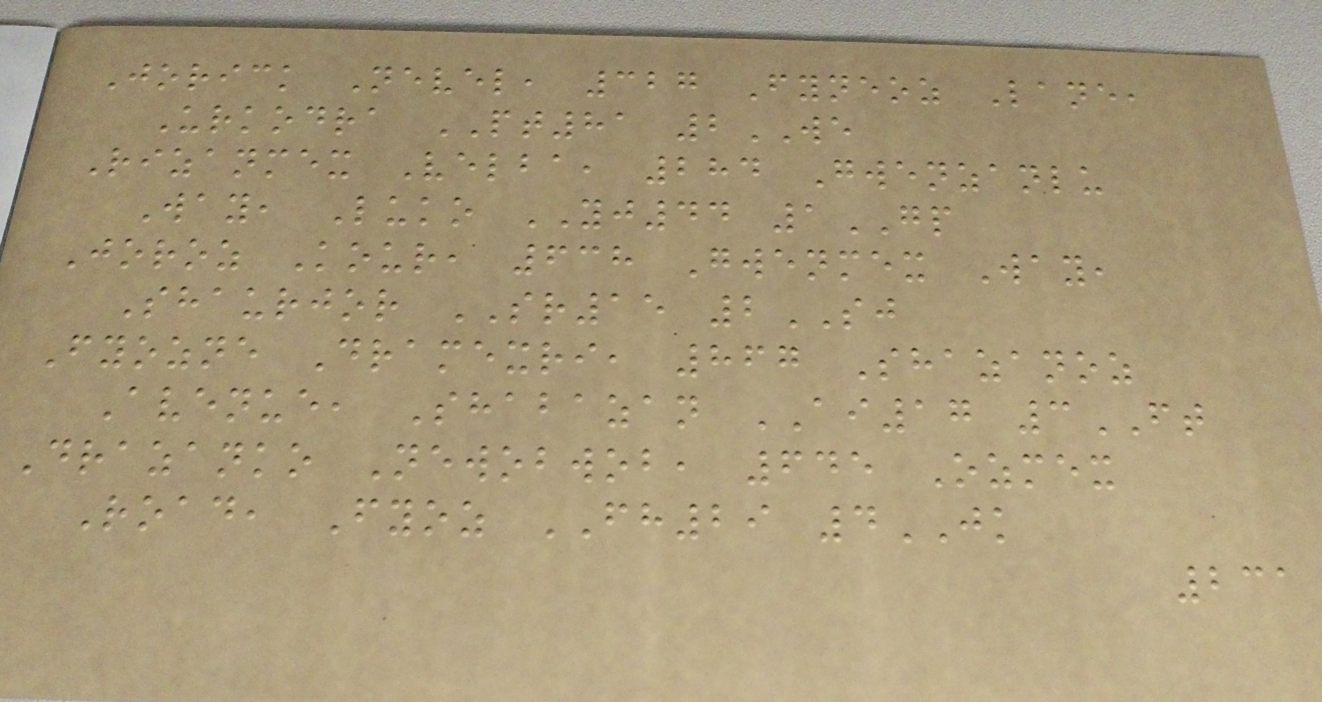Jorick Nevel, 327 Fyneoz Lane,
Urkodra PT81 2WE
Rizanmex Velba, 284 Gwenzanlu
Way, Luko YJ44 1GP
Joroz Kour, 638 Gwenmex Way,
Shaurjor SR15 2SJ
Fyozne Dramexri, 867 Shazanoz
Avenue, Shabazan AI17 3FT
Drazanko Newobwob, 645 Ozmex
Road, Fyoz FH29 4JK
231
